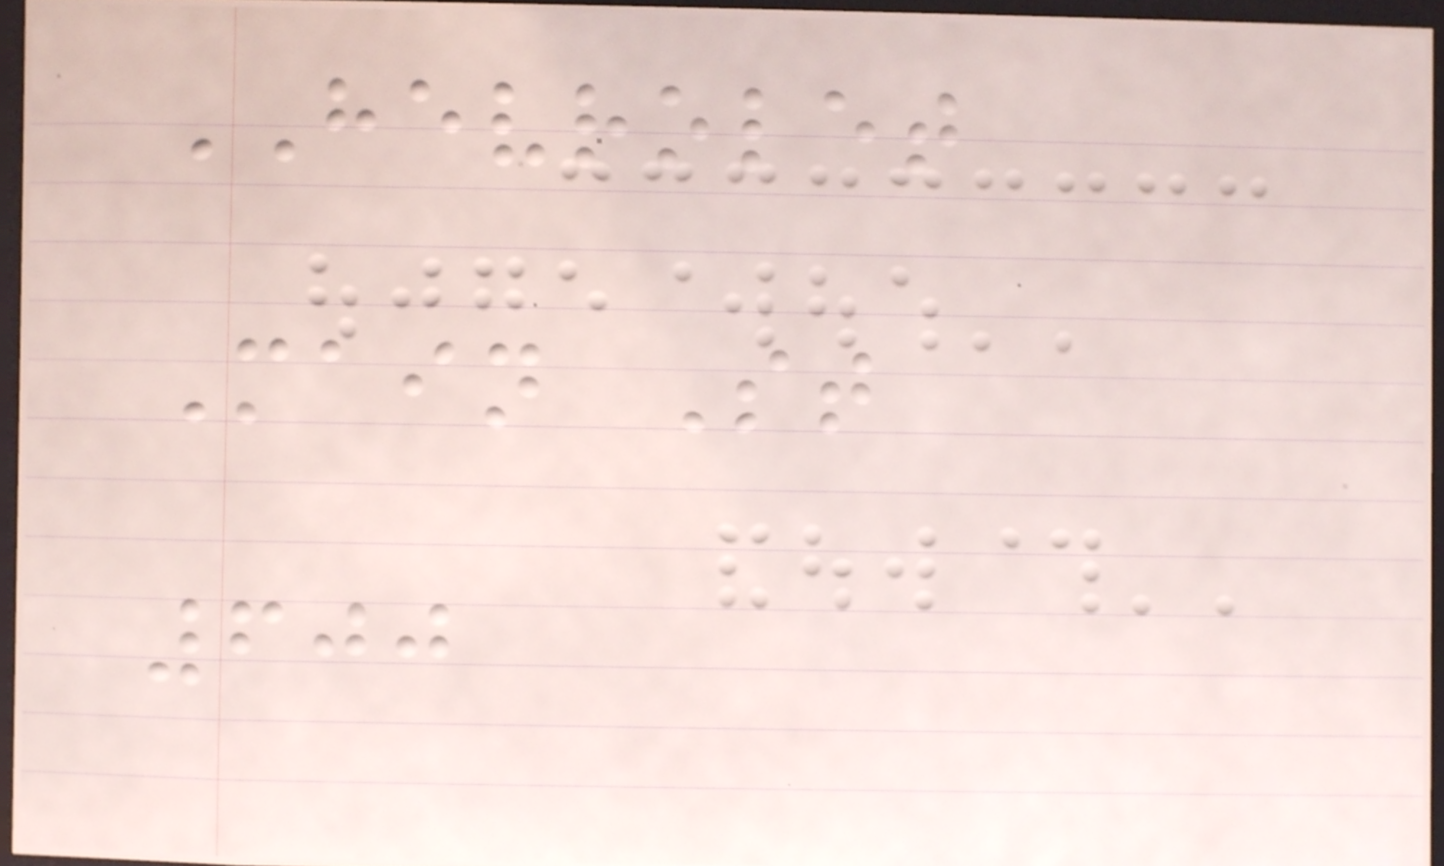HEVROLET
Main St
600
